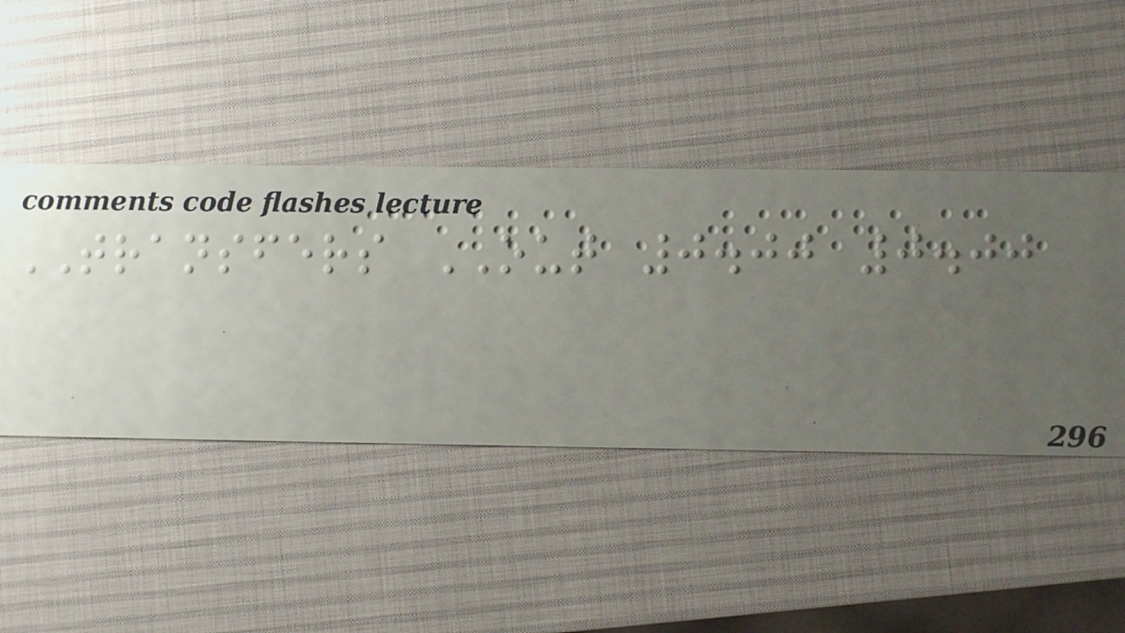TRANSFERS OUT 0.00 0.00
